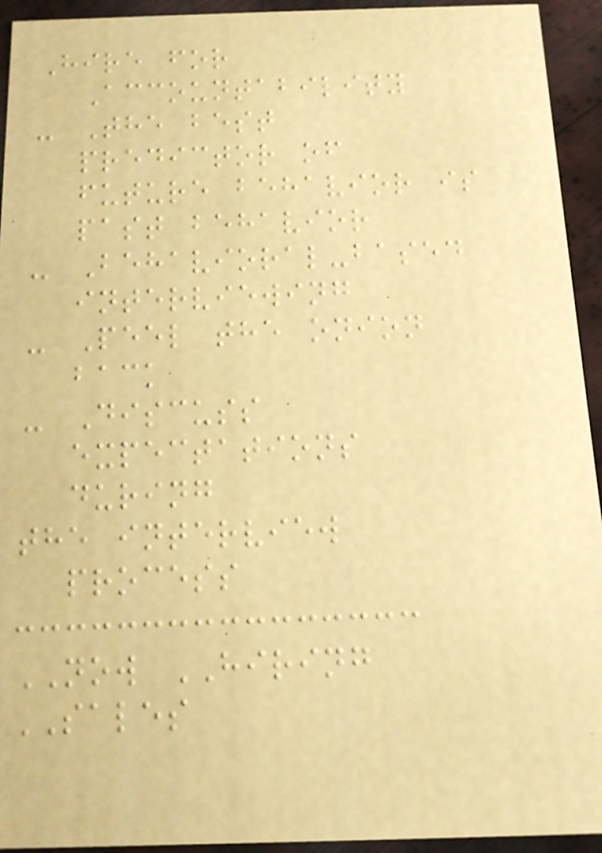Hire for
Accountability
- The best
predictor of
future behavior is
past behavior
- Behavioral-based
interviewing
- Peel the onion
back
- Discuss
expectations
during
the interview
process
NOW HIRING
SALES
